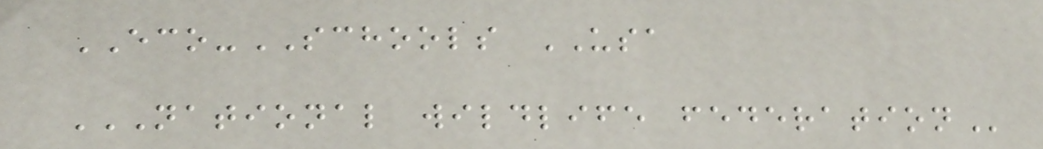ECO-SCHOOLS USA
NATIONAL WILDLIFE FEDERATION
